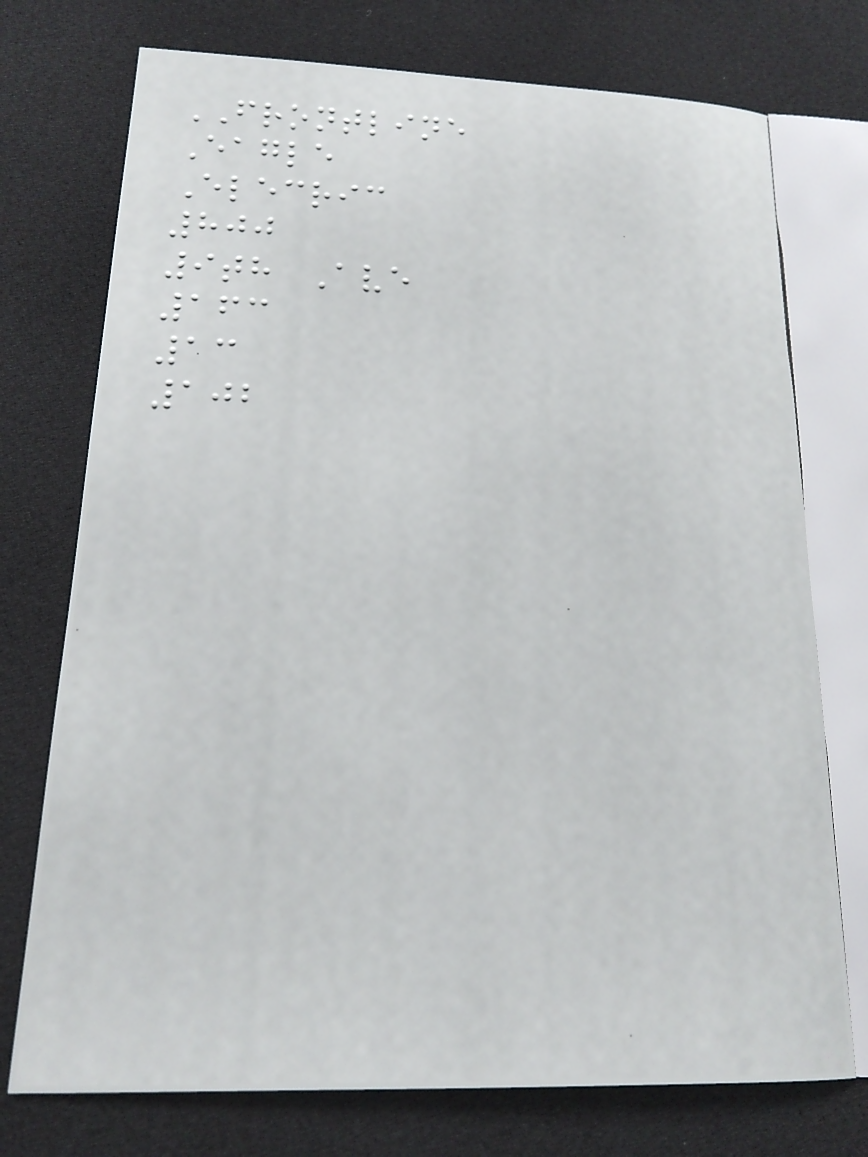FRONTLINE
Eagle
Elecric
800
9th Ave
163
13
102
